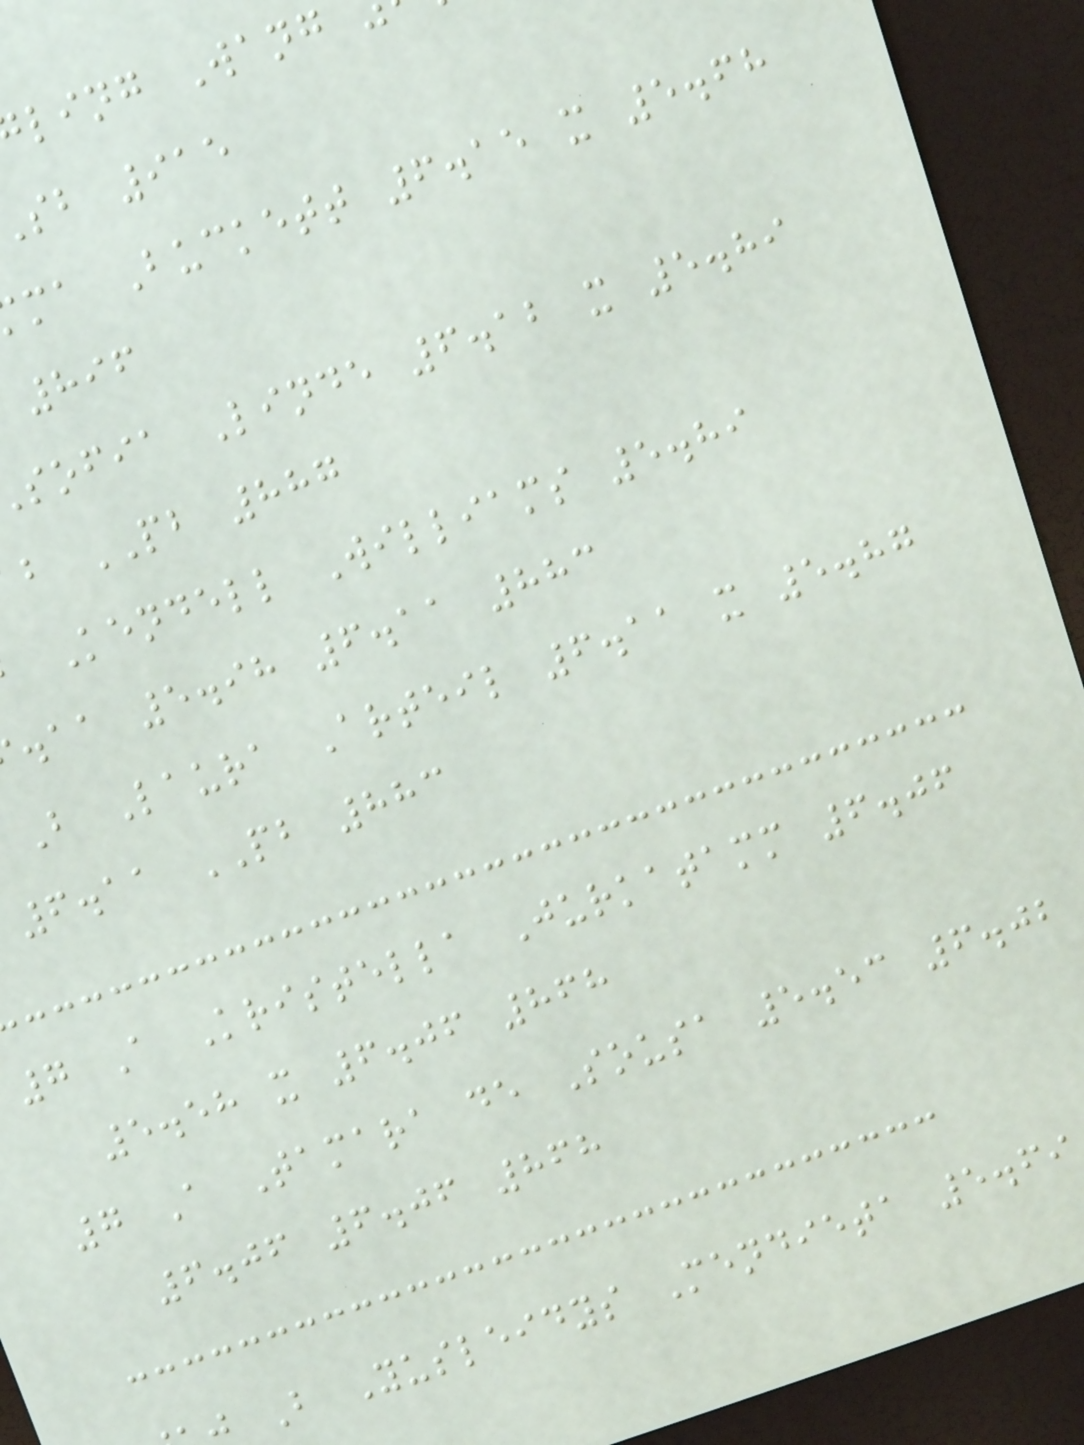ling Wang
sb 915
ma Buckett 6.15 x 5.68
896
sofia Linde 6.12 x 5.89
b PB 887
Kendell Williams 5.89
.aa 5.98 6.11 883
B Laura Arteil 6.11 x 5.87
6.11 PB 883
7 A Kristella Jurkatamm 6.06
5.58 x 6.06 868
7 A Tamara de Sousa 5.53 6.02
6.06 6.06 868
B Yusleidys Mendieta 5.69
